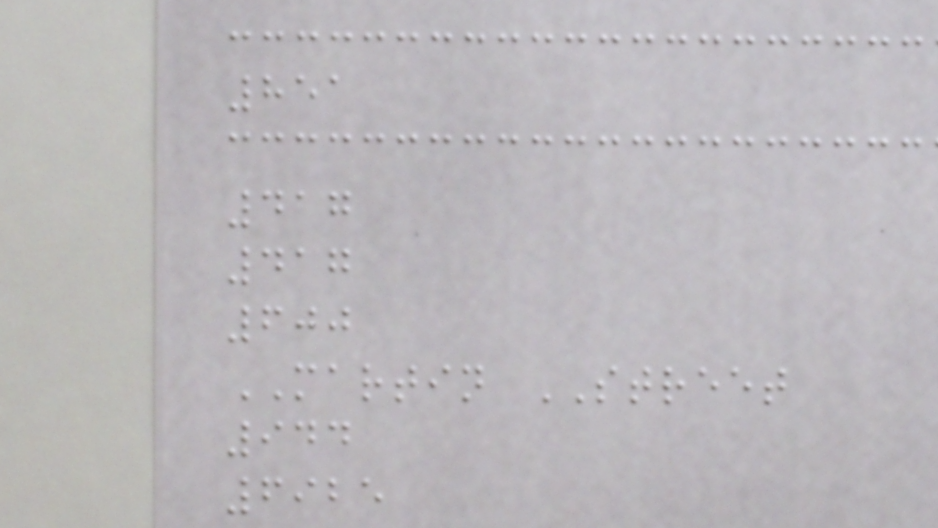851
417
417
600
MARTIN STREET
944
6925
